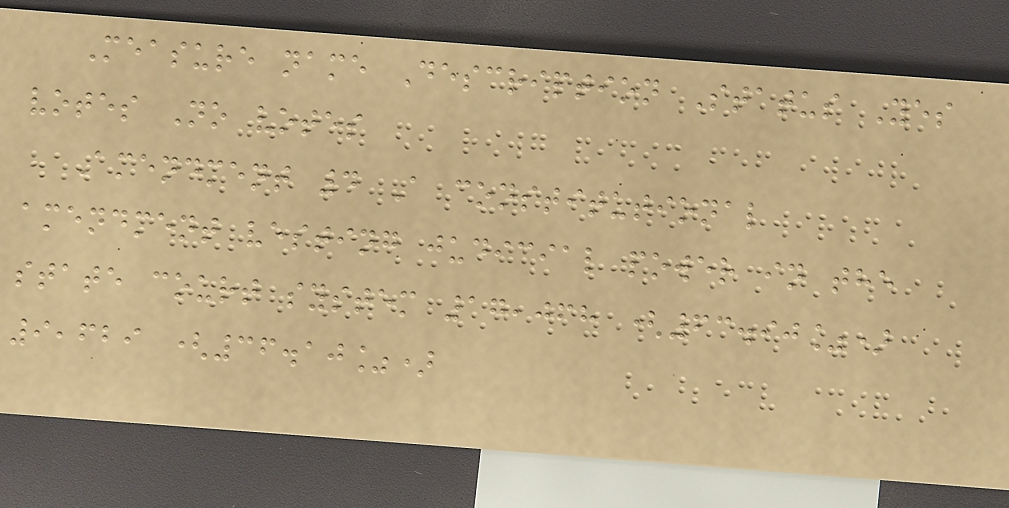Measure name Description Status Yes
votes No votes
Amendment 4 A constitutional
amendment vesting judicial power in the
state court system 17,068 (63.90%)
9,629 (36.10%)
